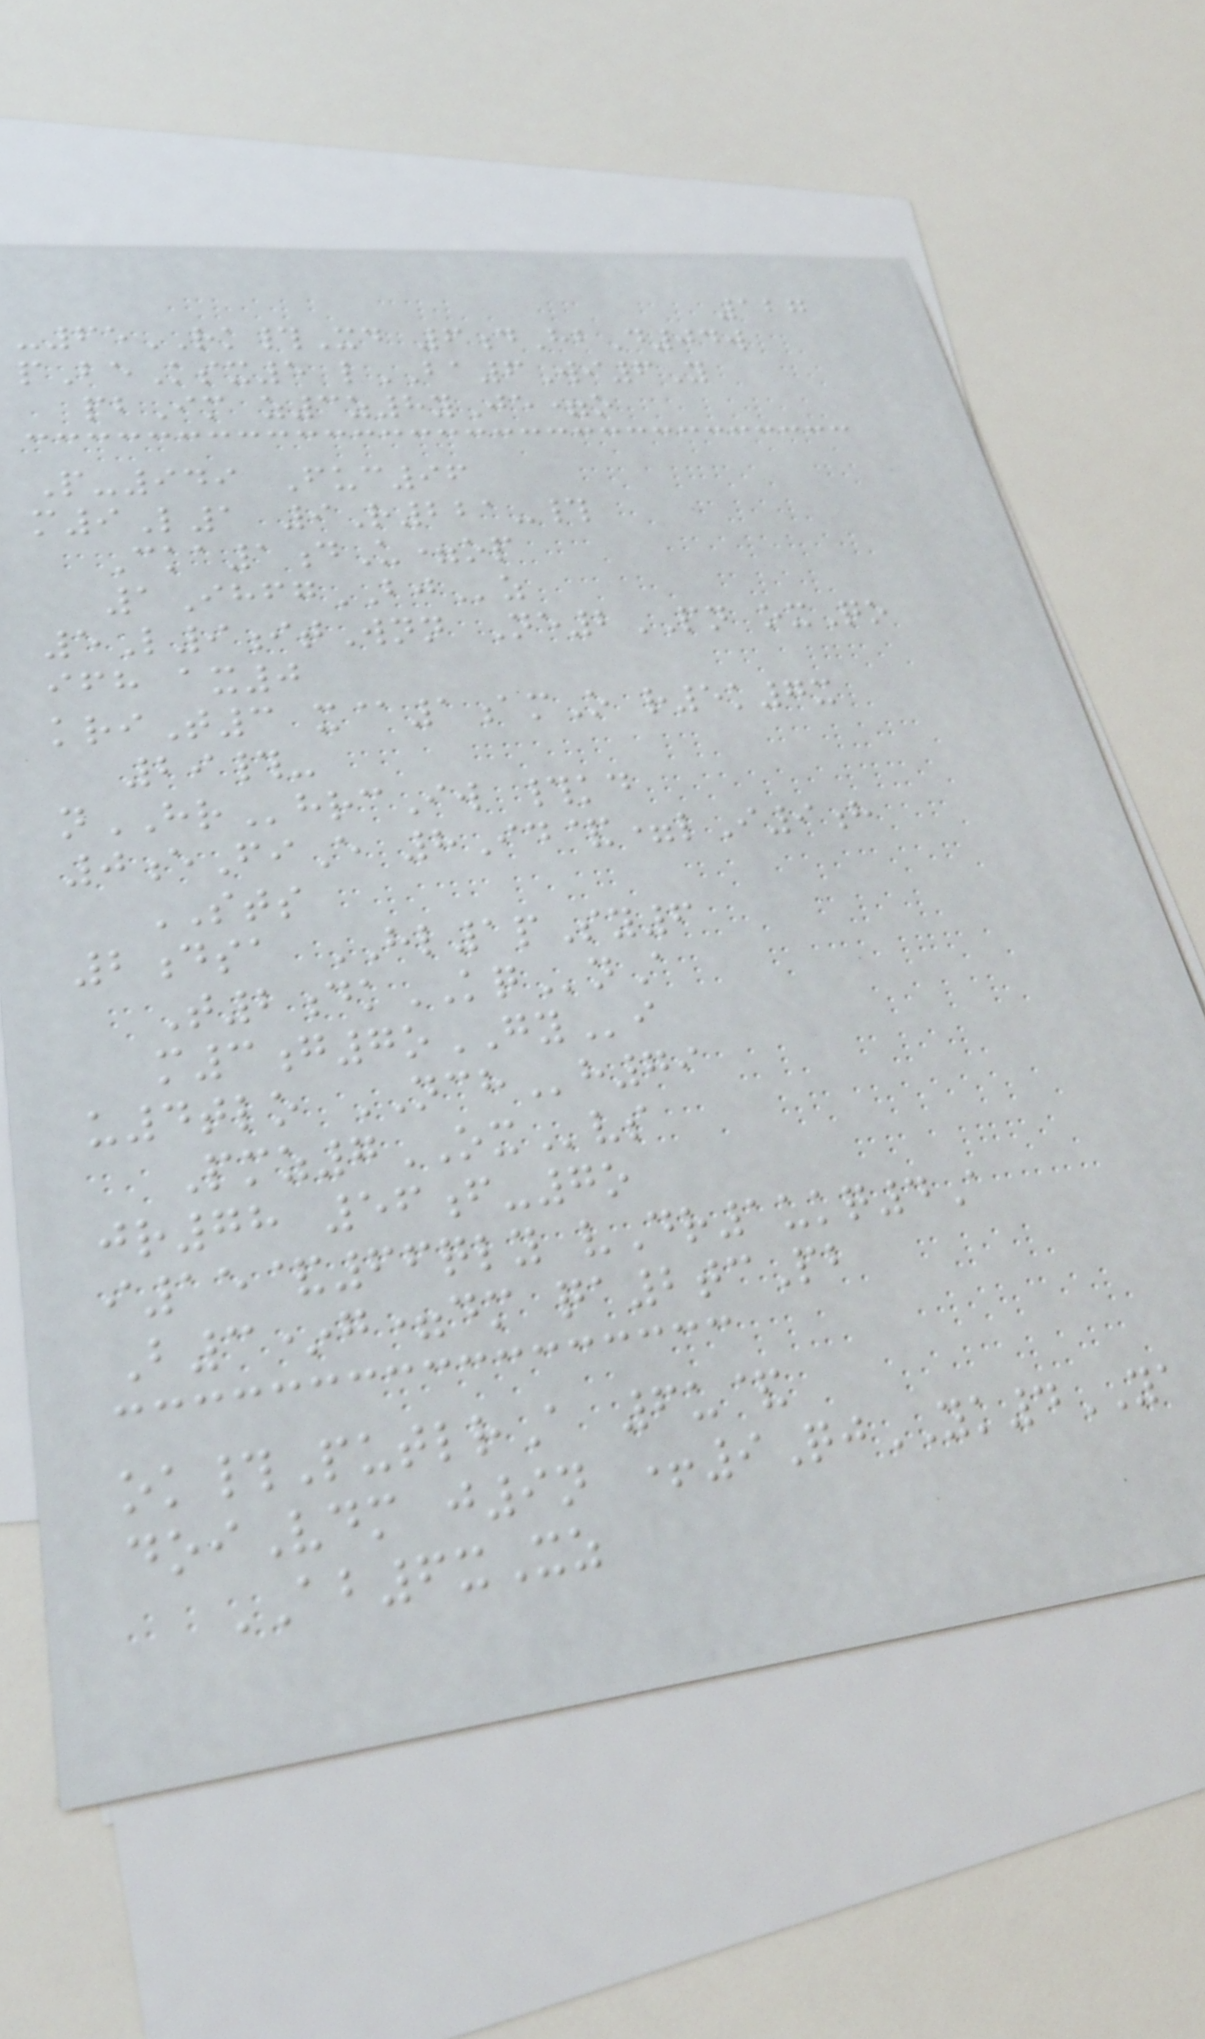127
-65RK#Xd 6dHbD04w
pBeKsx5 lBA6Wi6Y
pbIm z3z8yJe=o
P-949 Fuc96
m9L1 9R221-#
Cka1dU=op
1IhfgBJz
5L9itWnn Ne2PN oxQo
ifh ax0
kriT3 x@1amO r5k7x
29#-
nHRhrcIw #kd
0eFiE 8Id&=lI9h
STS
2dsa HL1pSy6
T2dkKQnA
m3g7oGYi
u4tlo NCHh79
Pmz7OXvs
jr78 56f-7o
i15&66qly vDr1ukq4A
B3*g=dm qa2tcPb
ok#PutlrA 6u&
doiVdm j9n +9QjYK4YA
AB6xXz
